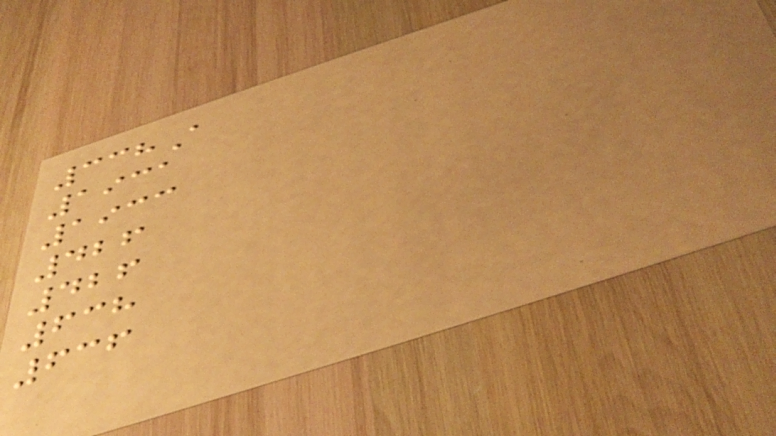338A
1931
1933
426
426
638
636
